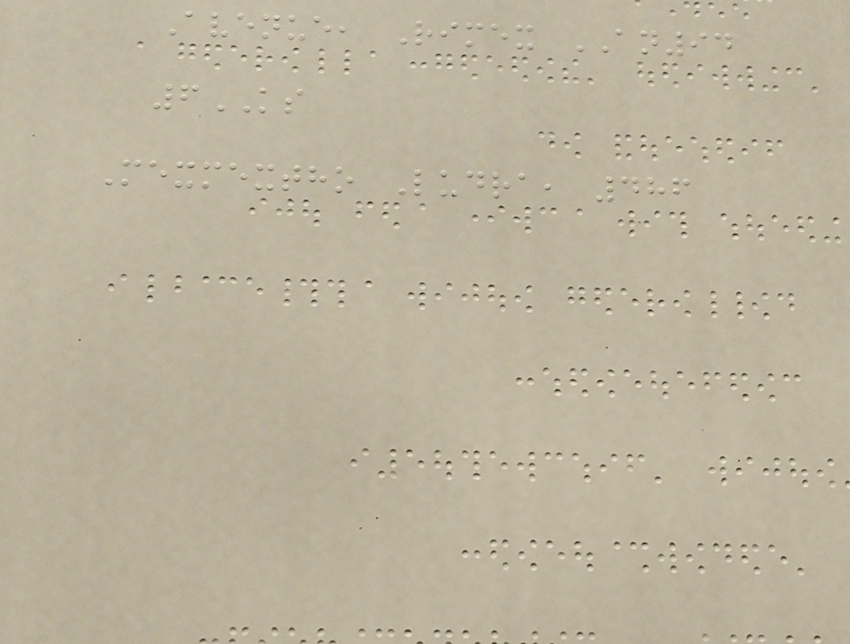Avenue, Rimex AN94
6KS
Mexmextho Ludra, 486
